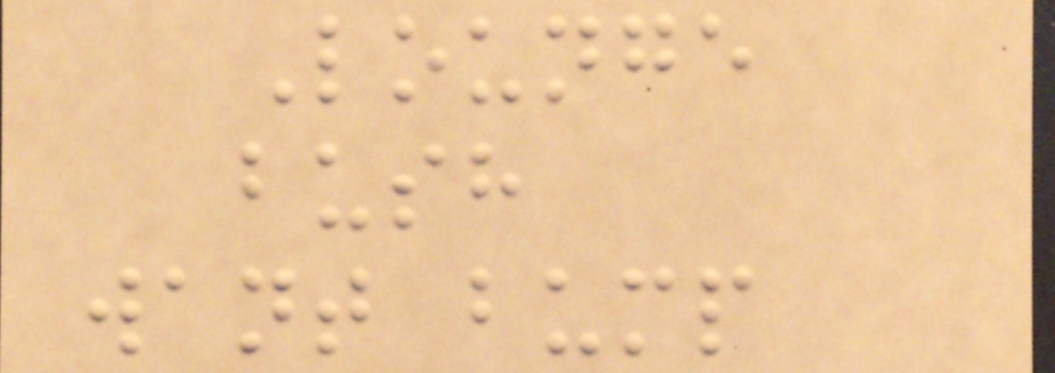Lounge
bush
want bump
